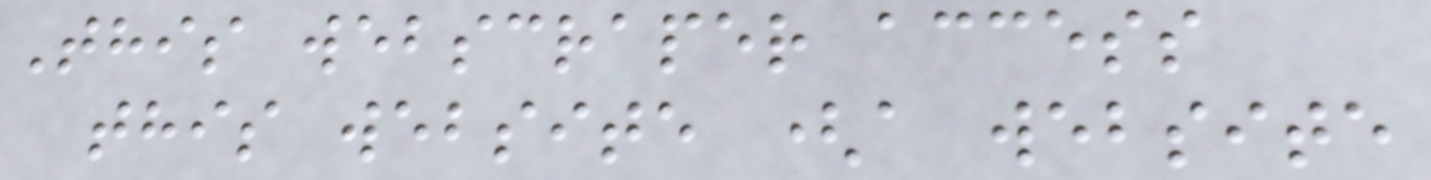This webscraper access
this website (a website
